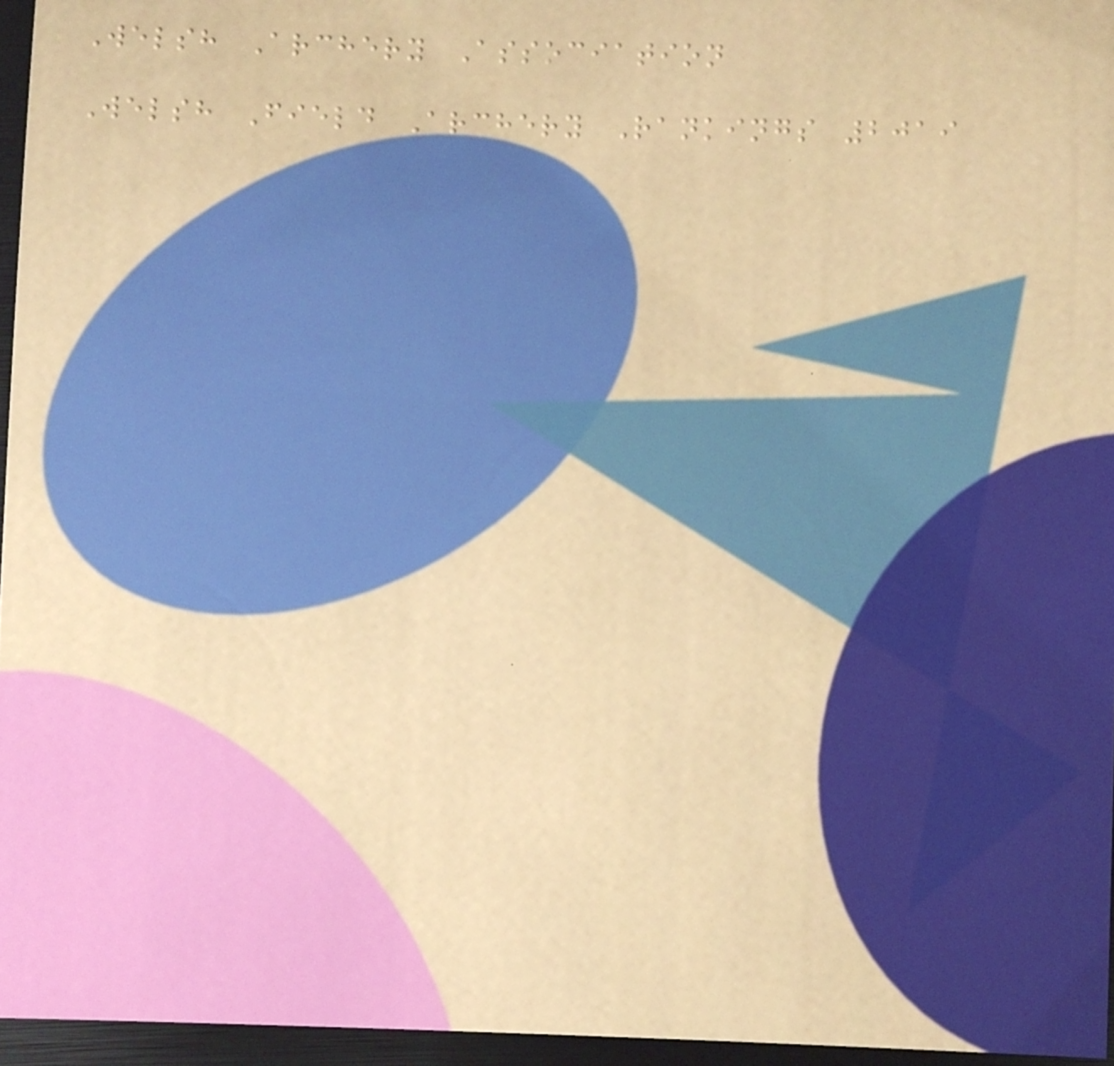Welsh Archery Association
Welsh Field Archery Rankings 2019
